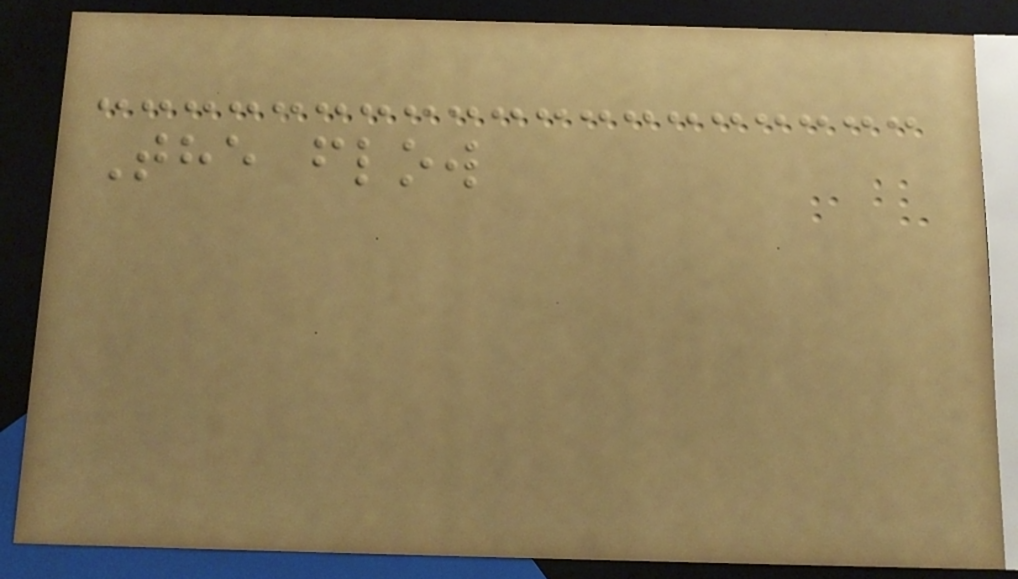The flow
